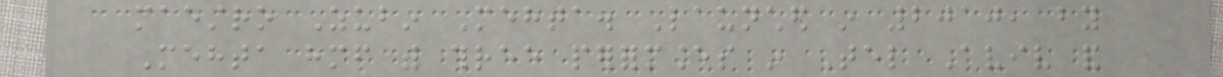maestro Zubin Mehta. Launched in 2010, by
Mehta himself with three performances in Tel Aviv and
